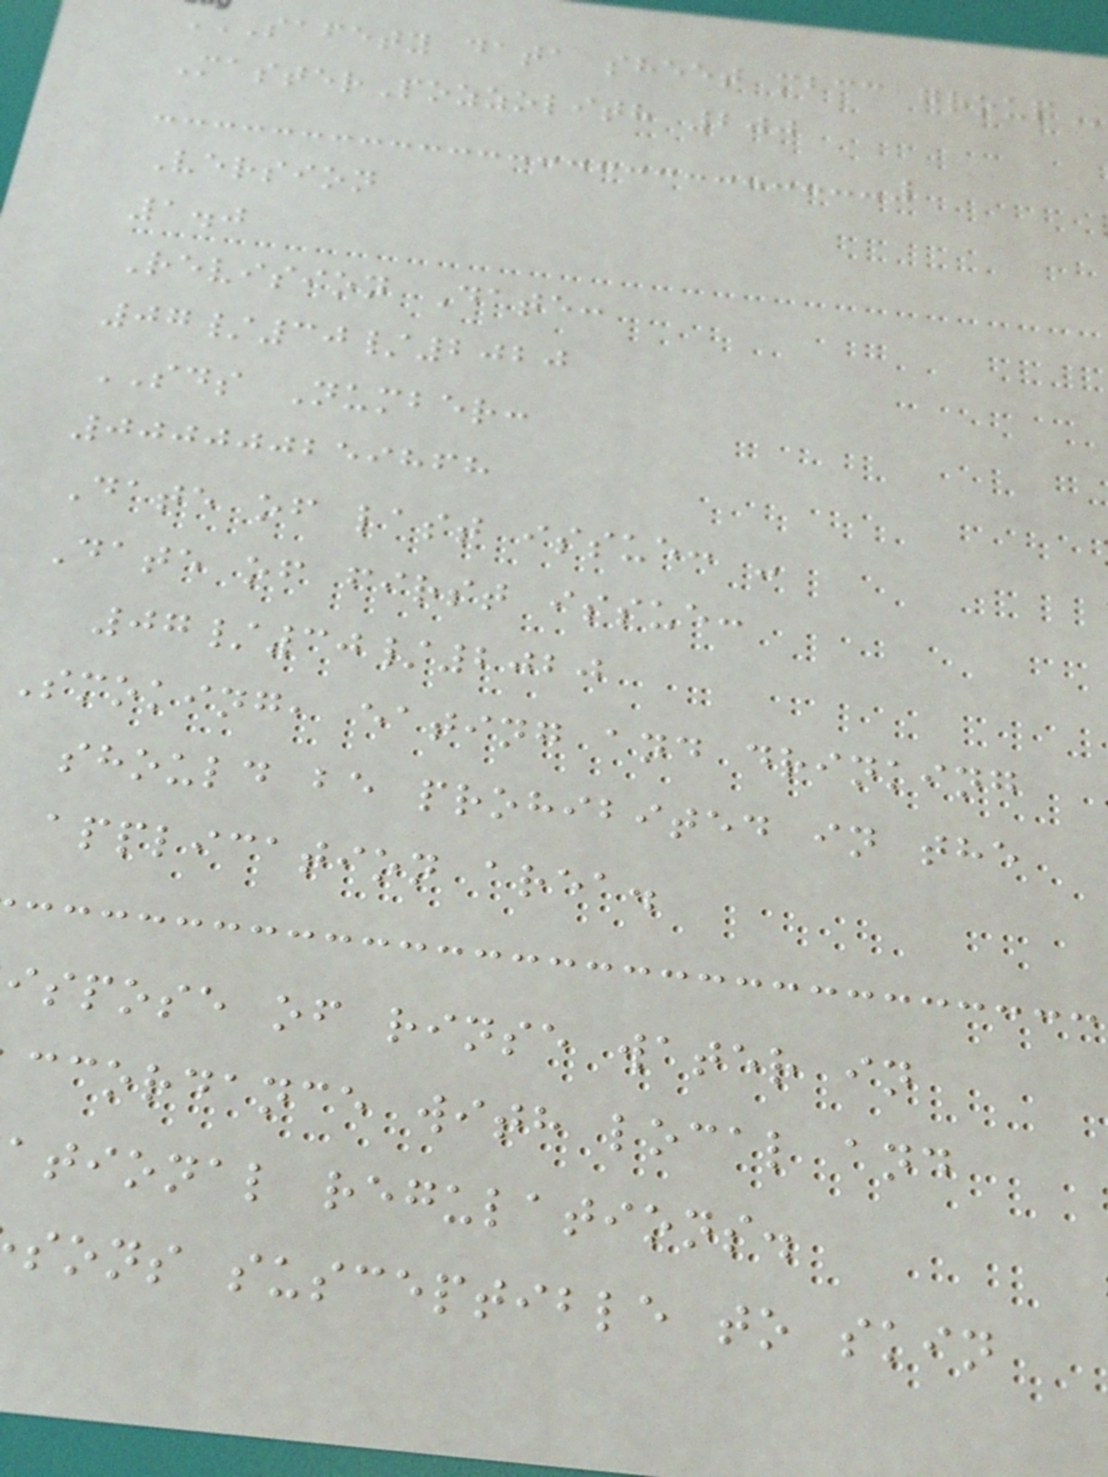MasterPozzolith 200
Version
1.0
Revision Date:
07/30/2020
SDS Number:
000000259868
Date of last issue: -
Date of first issue:
07/30/2020
Smoking, eating and drinking
should be prohibited in the
application area.
ispose of rinse water in
ccordance with local and
ational regulations.
sons susceptible to skin
